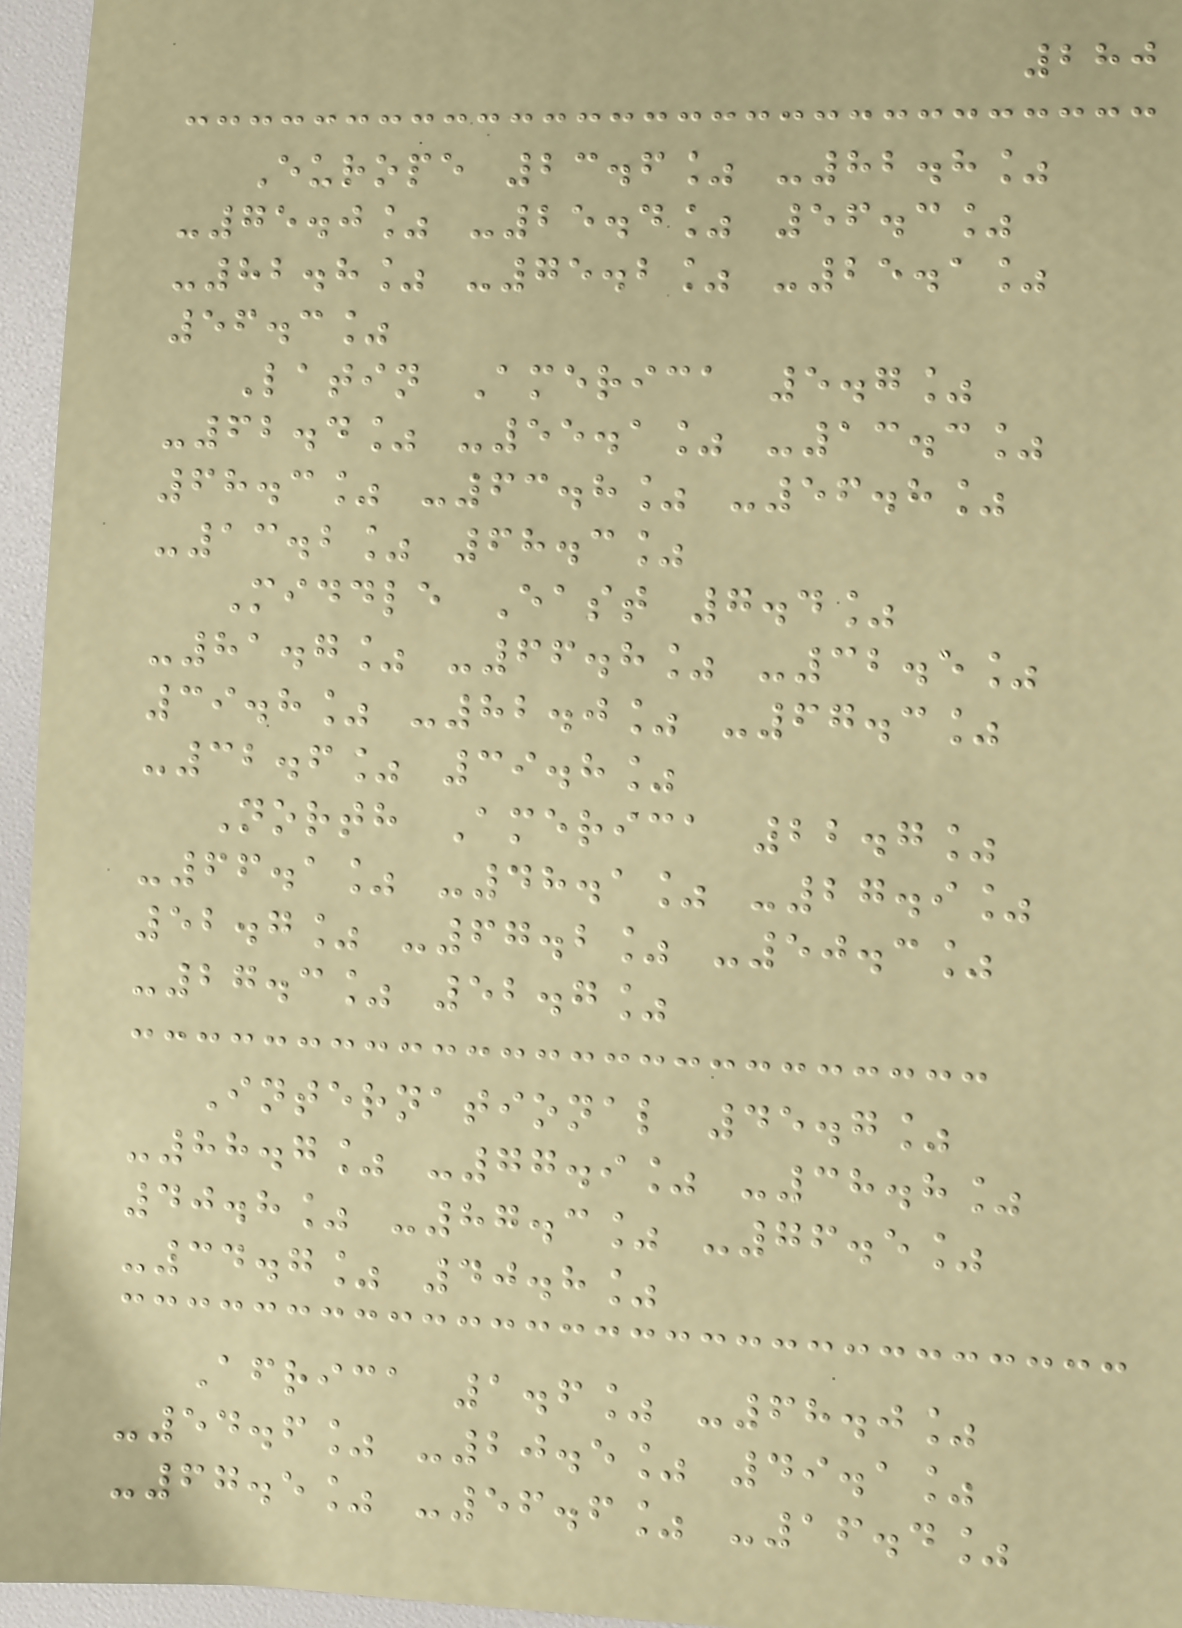280
Europe 23.6% -82.8%
-75.0% -25.4% 56.3%
-82.8% -75.2% -25.1%
56.3%
Latin America 5.7%
-62.4% -55.1% -13.3%
68.3% -63.8% -56.8%
-13.2% 68.3%
Middle East 7.4%
-81.7% -66.8% -32.5%
39.8% -82.0% -67.3%
-32.6% 39.8%
North America 22.7%
-66.1% -48.1% -27.9%
52.7% -67.2% -50.3%
-27.3% 52.7%
International 45.7%
-88.7% -77.9% -38.8%
40.8% -87.3% -76.5%
-34.7% 40.8%
Africa 1.6% -68.0%
-54.6% -20.5% 49.1%
-67.5% -56.6% -16.4%
